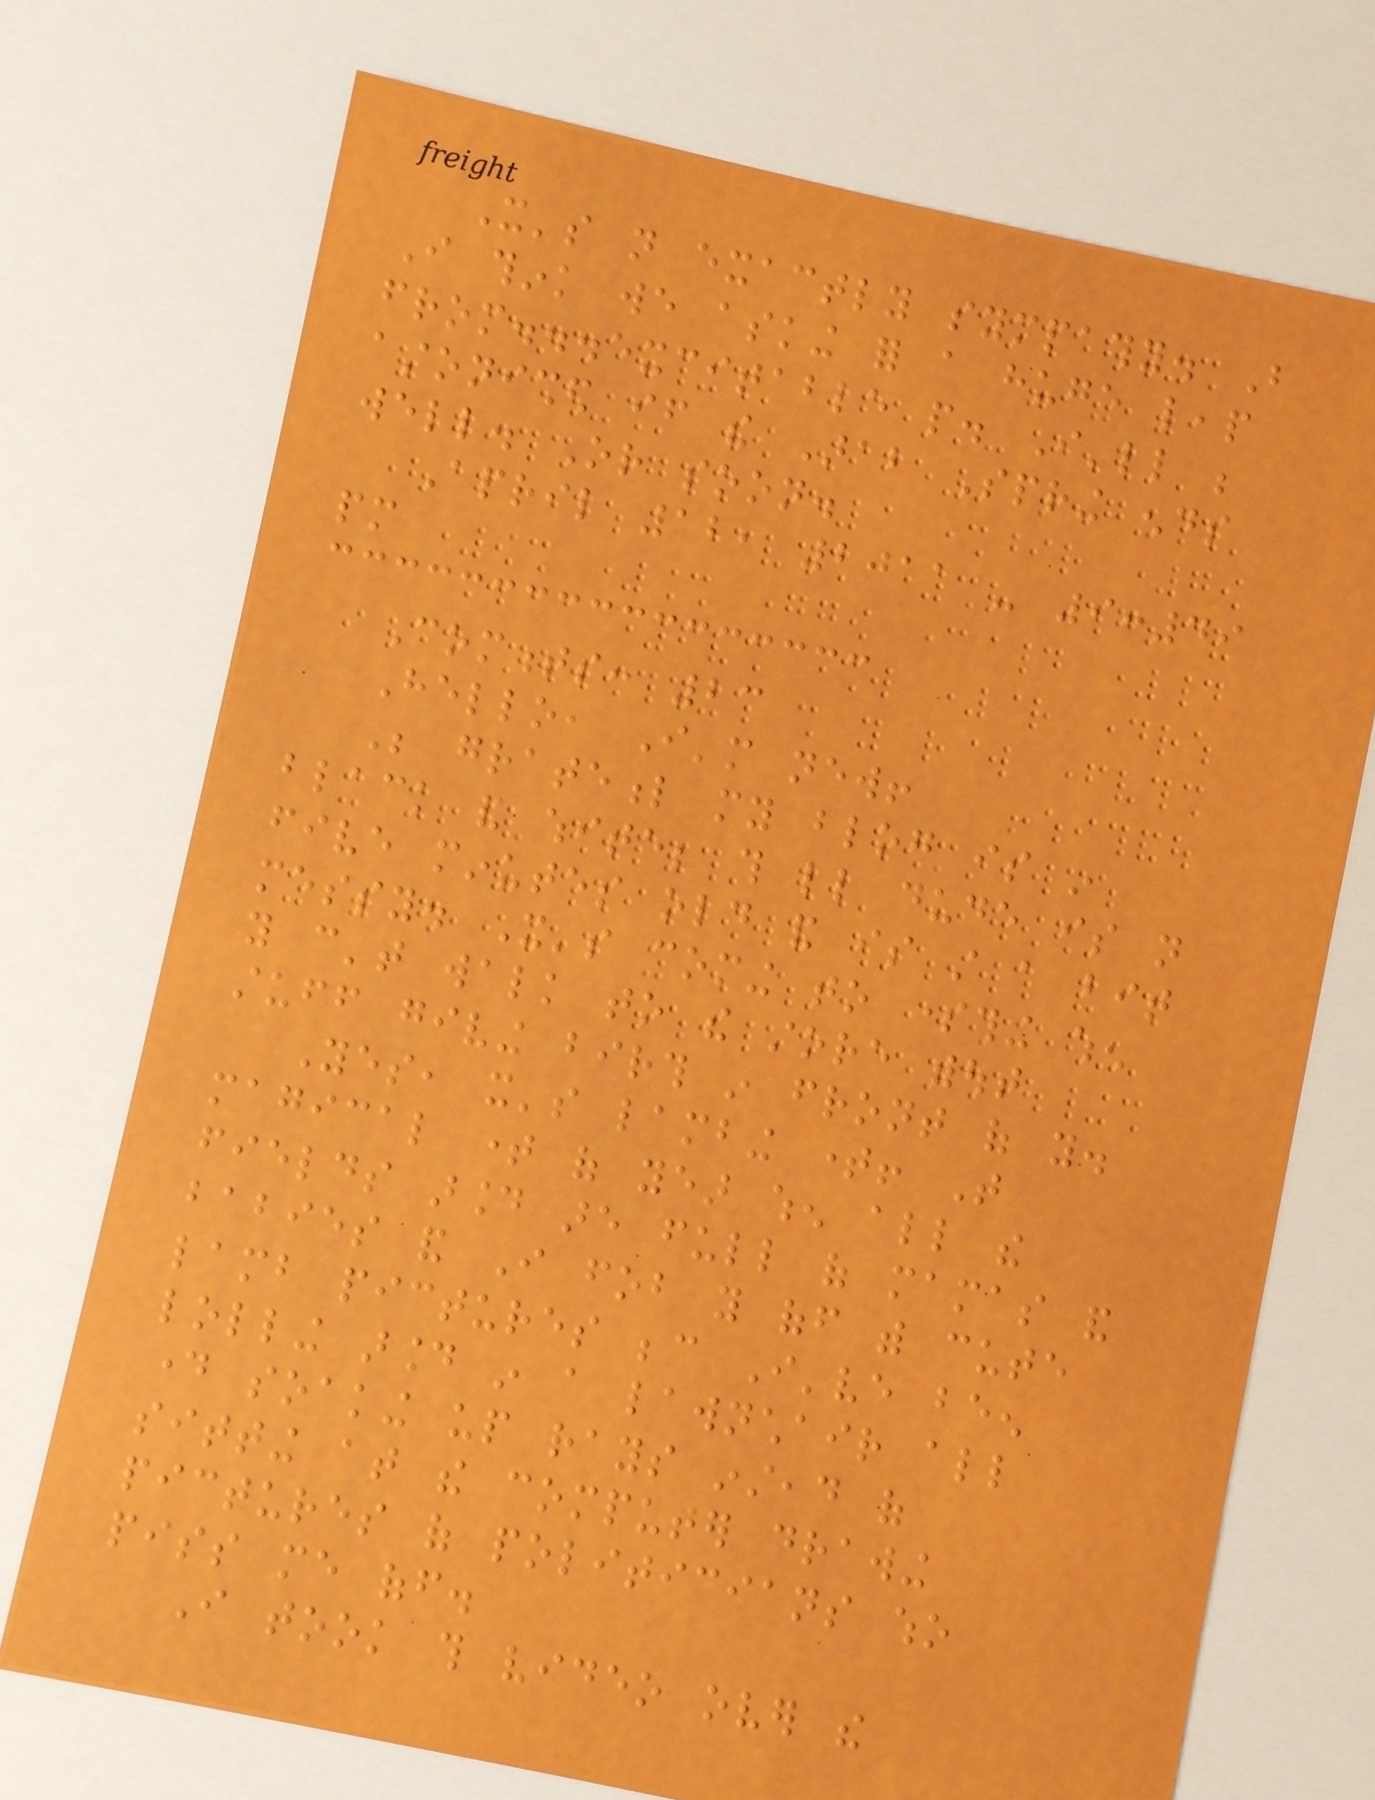It's not exactly sympathy. But
I think we asking for a huge leap
from...excitable people. I'll be
astonished if the Arab Spring ends
well. Or soon.
April 12, 2011 - 9:49
pm
Comments: 23
Hello, I'm new!
Be grateful my blog is in
black and white; this little dude is not
five minutes old and is still a bit
messy. It's coming to something when
you can't walk to the store without
stuff giving birth in front of you.
Yes, it's lambing time! That
magical time of year when all the
fields around are full of mamas and
babies and I fob you off with cute
lamb pictures because I've been
lolling around in a lawnchair all
day soaking up rays instead of
sitting at the computer drawing
pictures of politicians who
piss me off.
I took this video over the
